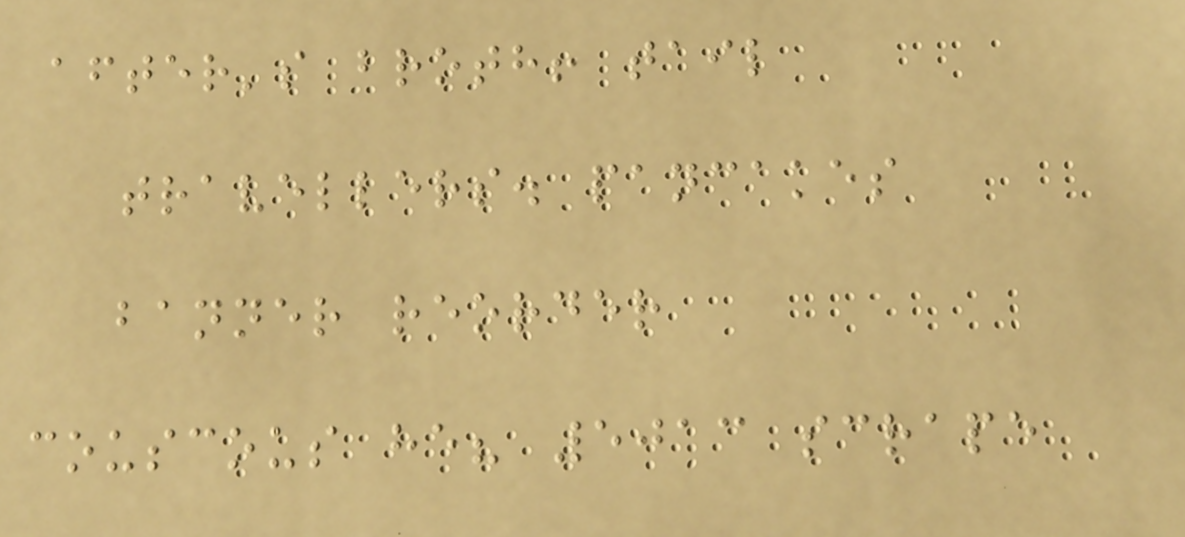after's broth! tail
travellers. pancakes
banner reorder
couscous he? 5013 scrape
